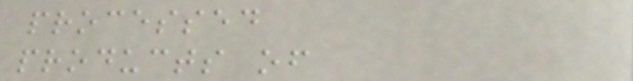processed
products of
